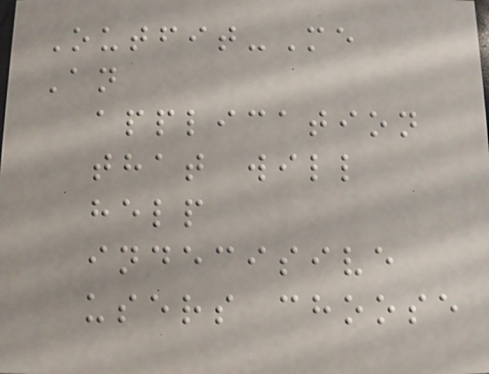Outfit-Me
An
application
that will
help
indecisive
users choose
